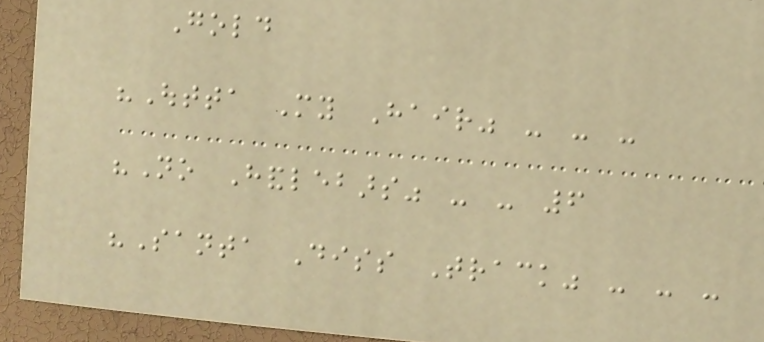Gold
"Outta My Hair" - - -
"No Handlebars" - - 6
"Santa Diss Track" - - -
